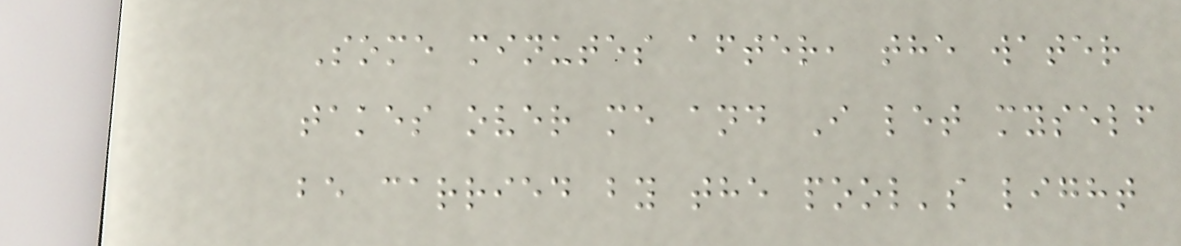Some minutes after, the water
takes over me and I let myself
be carried by the pool's light
